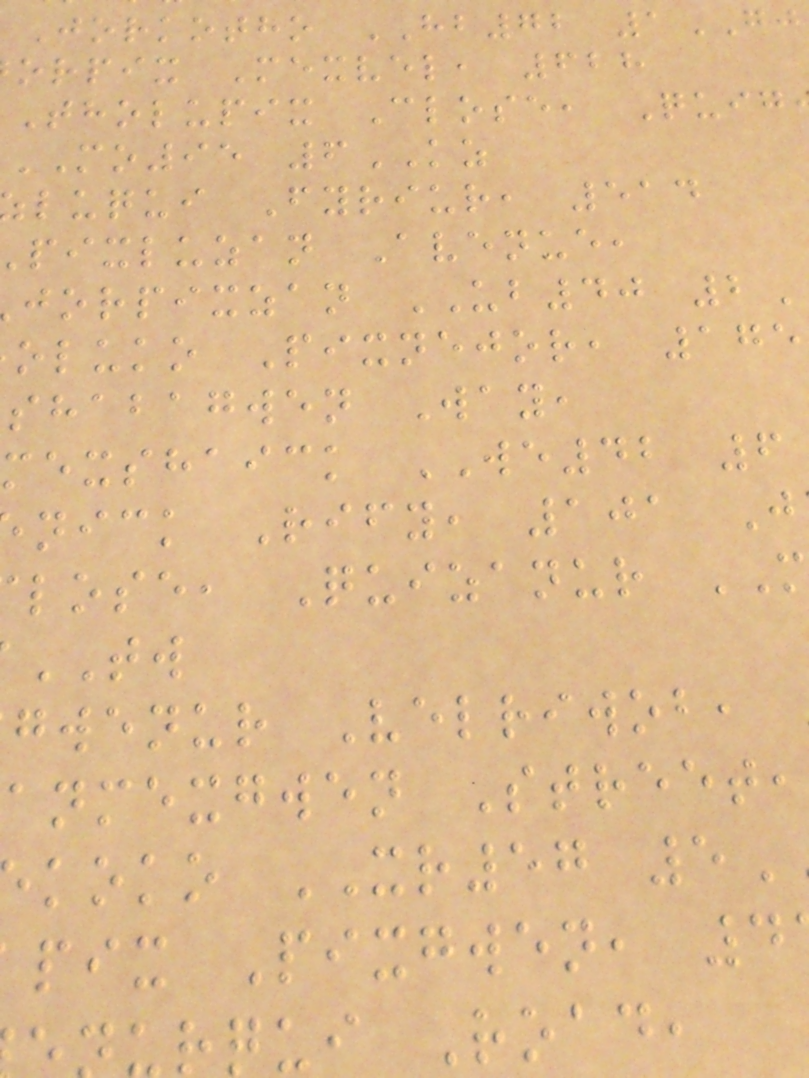Jorkotho HB72 1GJ
orpix Mexvel, 628
Tholupix Close, Quig
MO95 6KZ
luqui Fyriur, 514
pixluzan Avenue,
jorpixzan UB40 2
oluko Pixnejor, 175
shabagwen Way,
mexshaick WE42 6
nick Rify, 101 J
lose, Quizanur
TW
gwenur Velriwob,
anmexgwen Street,
koko XR57 5
pix Pixgwen, 4
rqui Road,
